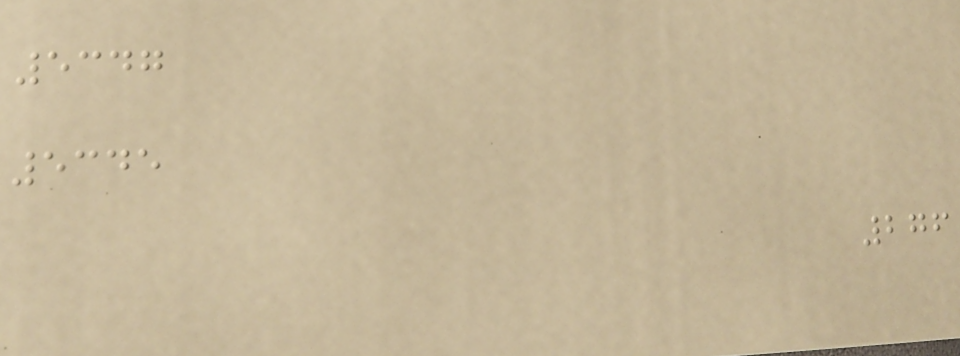5347
5345
276
